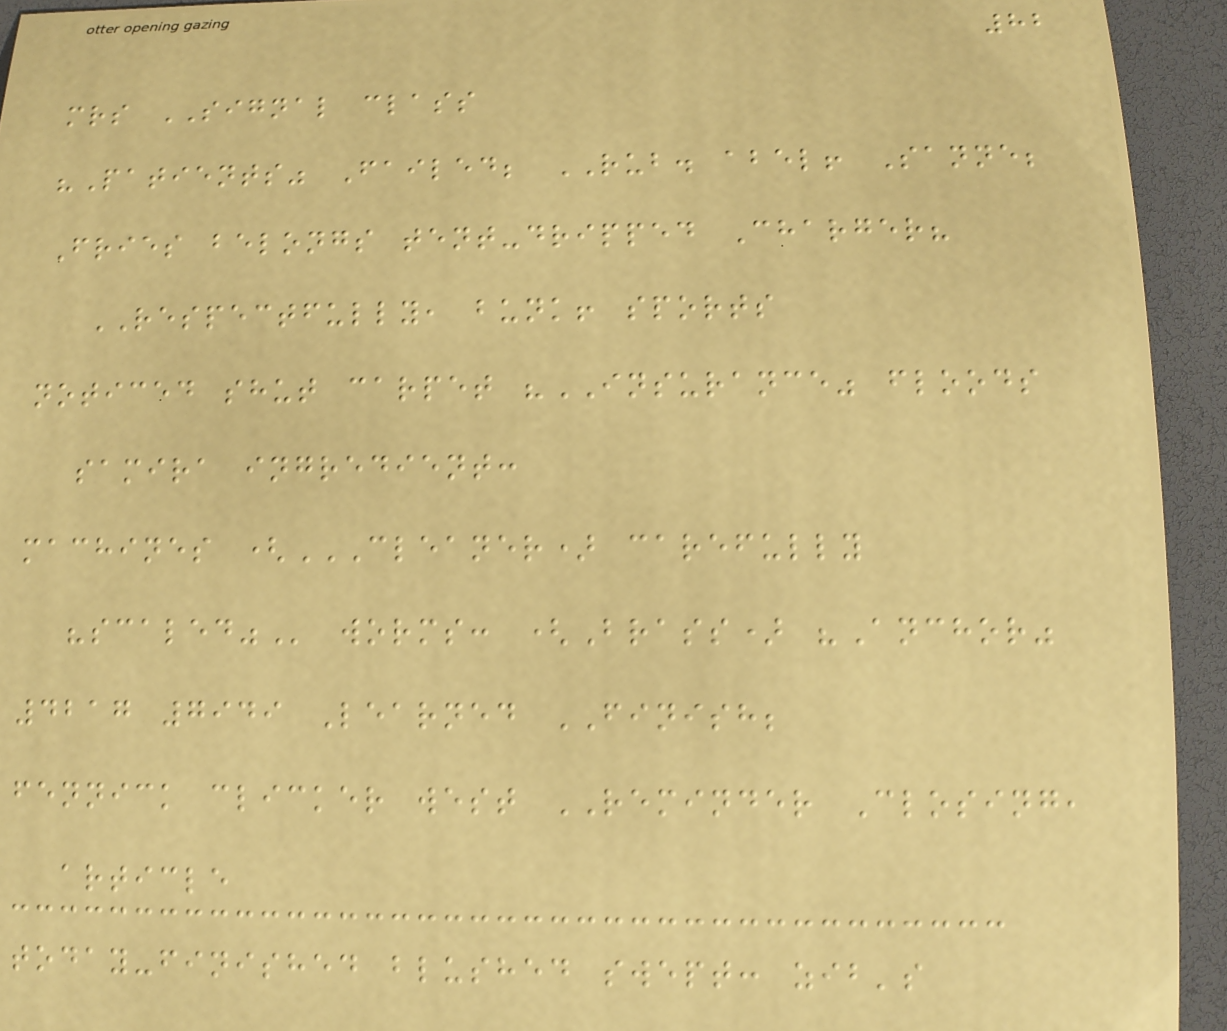82
mrs SIGNAL class
"Patients" Failed; RUB. abel! Sanne;
Fries belongs tent-dripped Charger?
RESPECTFULLY, bunk! sports
noticed shut carpet "INSURANCE" floods
samira ingredient:
machines (CLEANER) CAREFULLY
"SCALED" worms: (Brass) "Anchor"
4217 7949 Learned FINISH;
fennick clicker west REMINDER Closing,
article
today-finished blushed swept: zib's
